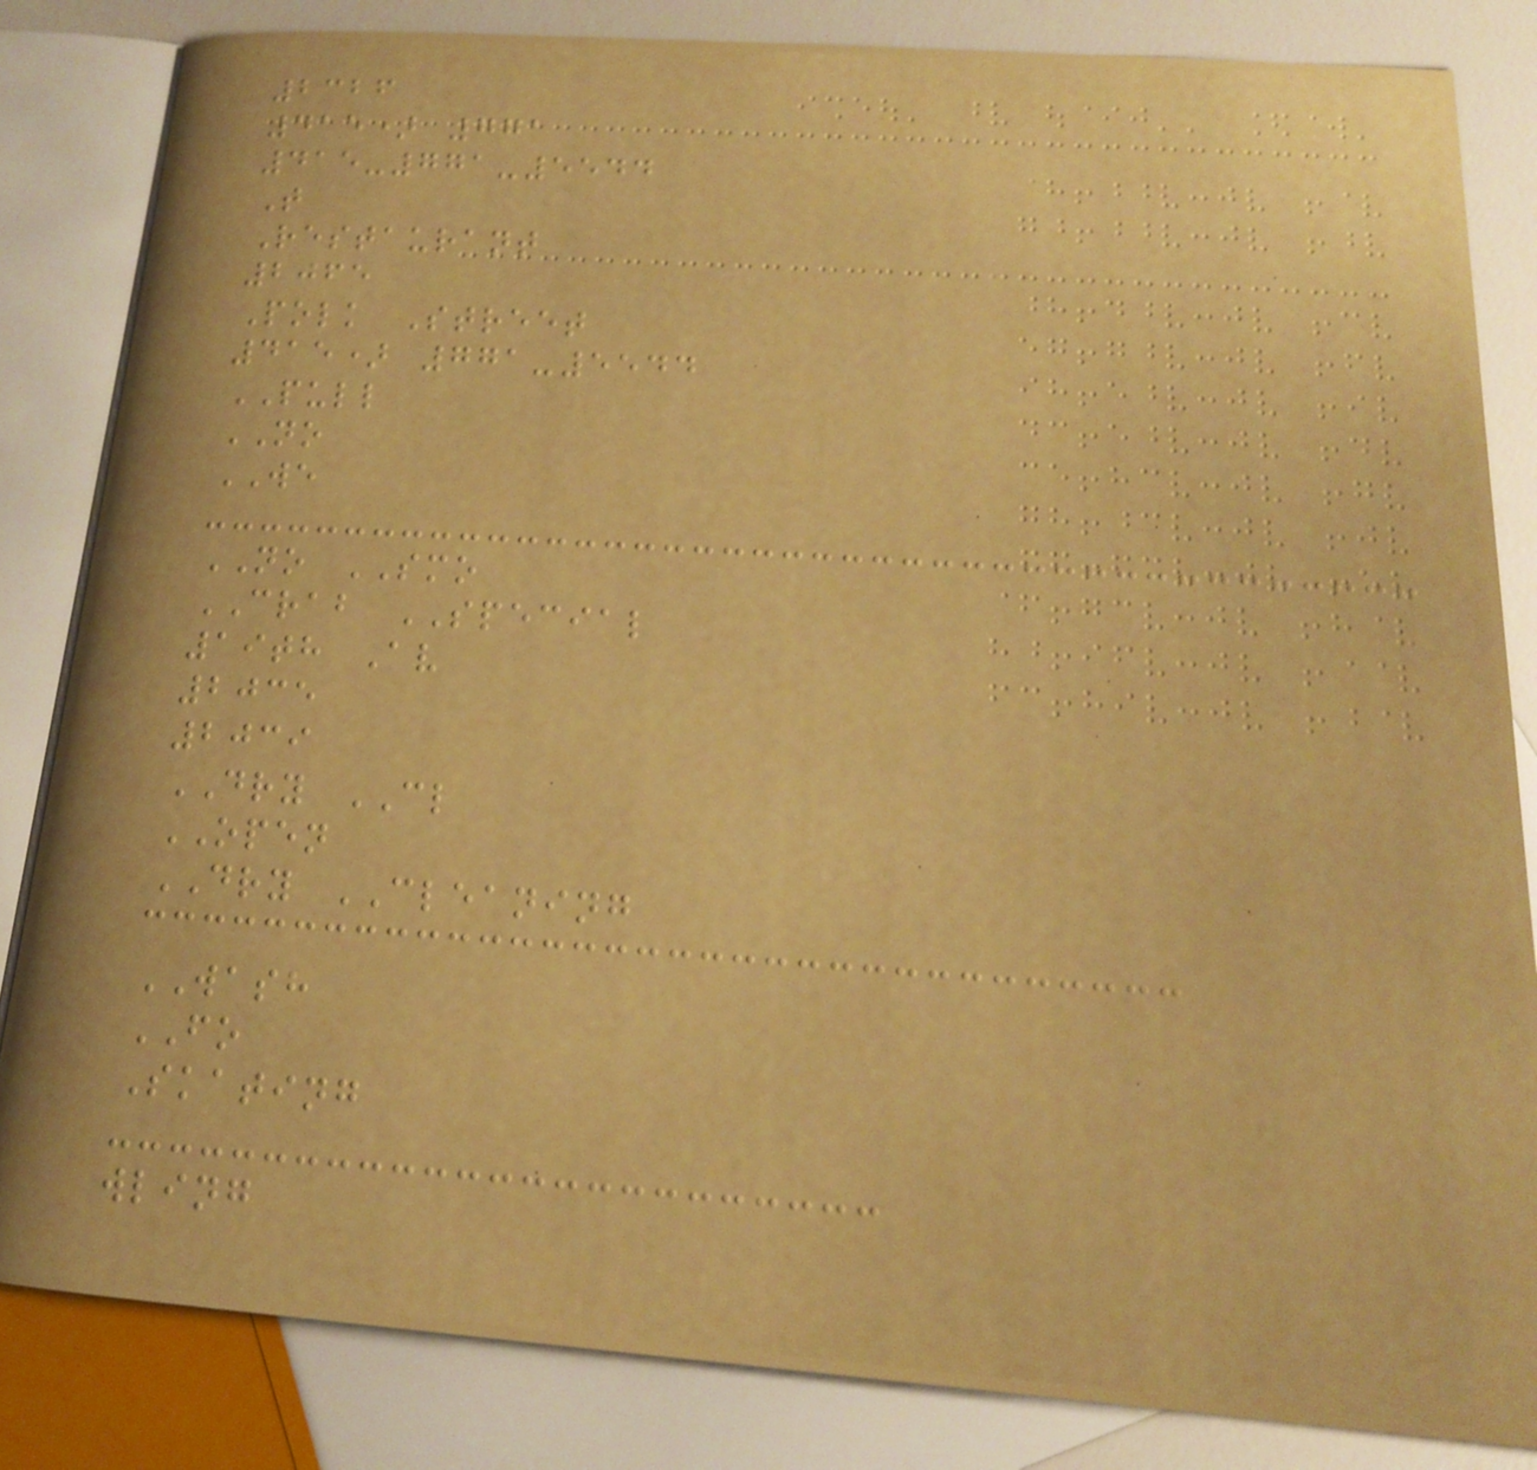2326
415) 771
415-771-5544
T
Restaurant
2065
Polk Street
415) 771-5544
PULL
NO
WE
NO SMO
CRAB SPECIAL
19th Av
2035
2039
DRY CL
OPEN
DRY CLEANING
WASH
FO
Skating
wling
